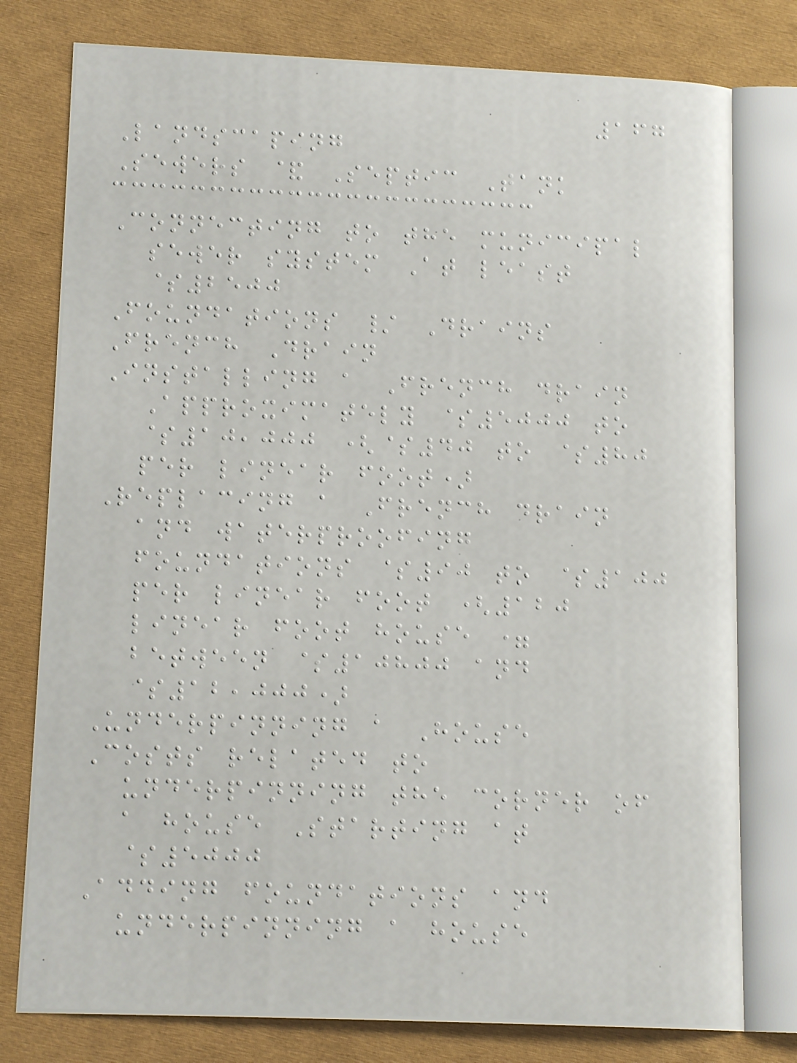167
Landscaping
Sewers & Septic Tank
Connecting to the municipal
sewer system At least
$2500
Foundations / Drains
French Drain
Installing a French drain
Approximately $5000 to
$10,000 ($40 to $80
per linear foot)
Replacing a French drain
and waterproofing
foundations $90 to $100
per linear foot (120
linear foot house =
between $10800 and
$12,000)
Underpinning a House
Costs related to
underpinning the corner of
a house Starting at
$5000
Adding foundations and
underpinning a house
